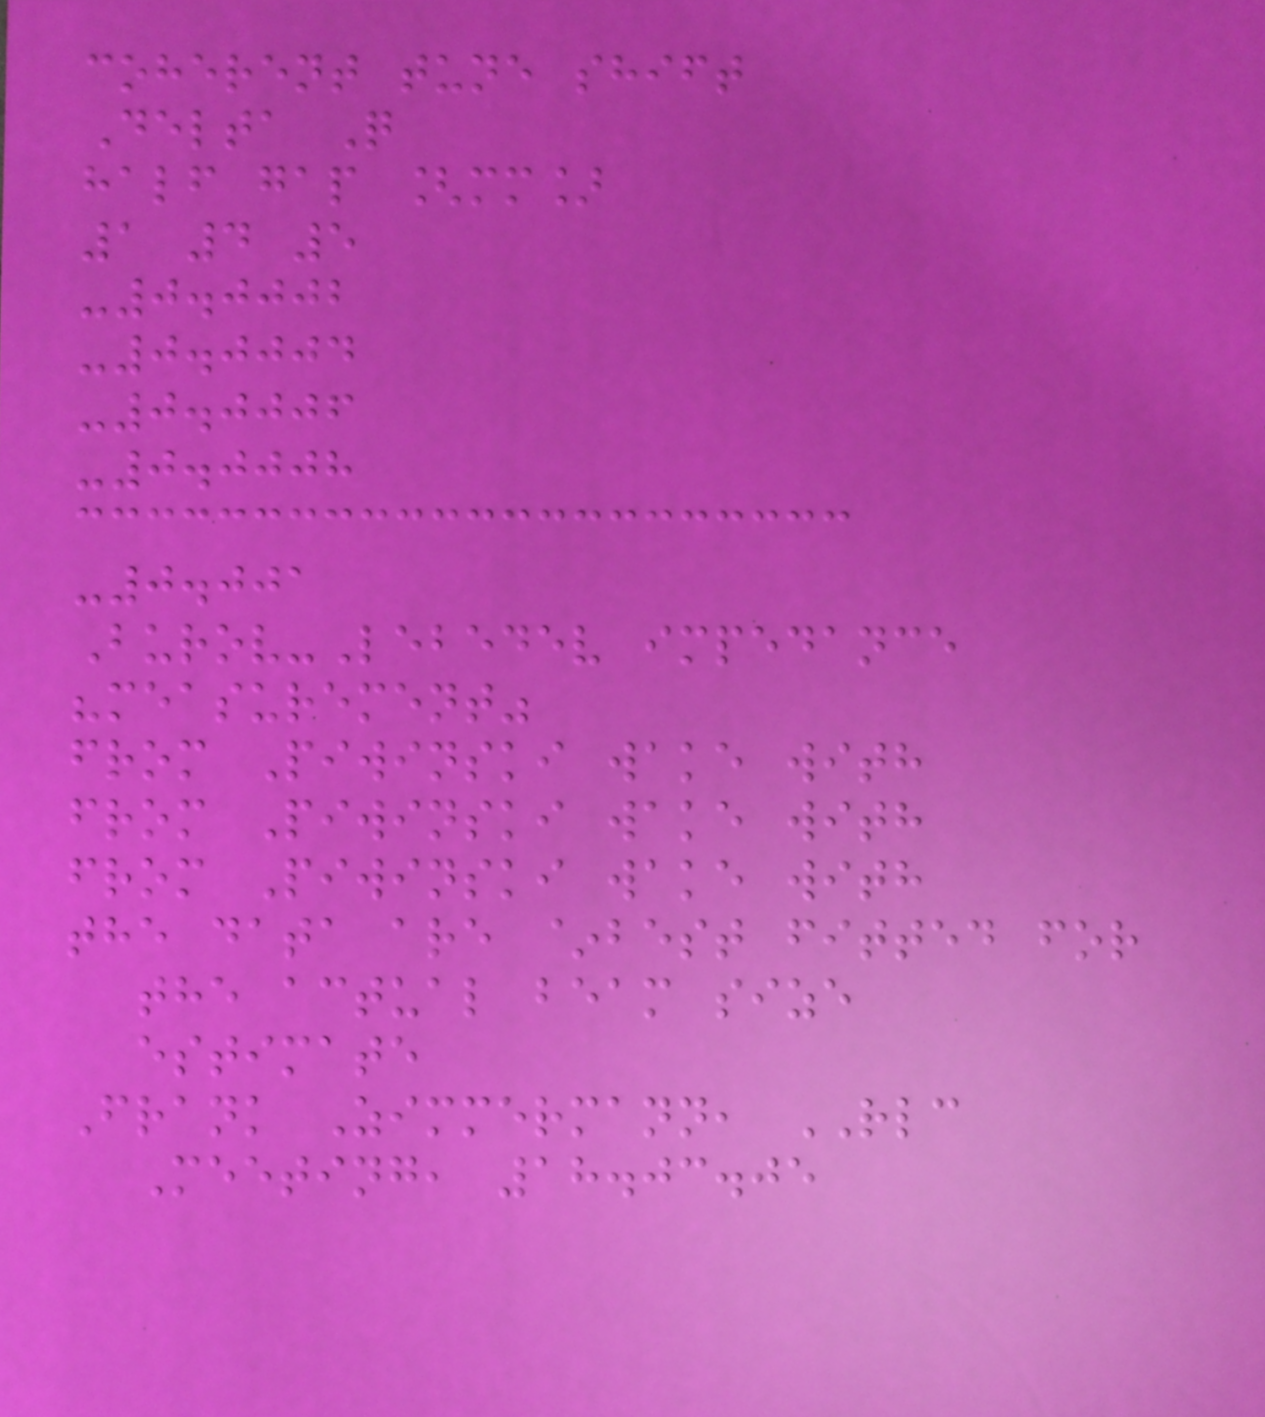coherent tune shift
Delta Q
half gap [mm]
1 4 5
-0.0002
-0.0004
-0.0006
-0.0008
-0.001
Burov-Lebedev impedance
"measurement"
from Piwinski wake with
from Piwinski wake with
from Piwinski wake with
the data are ~best fitted for
the actual beam size
estimate
Frank Zimmermann, RLC
Meeting, 18.03.05
